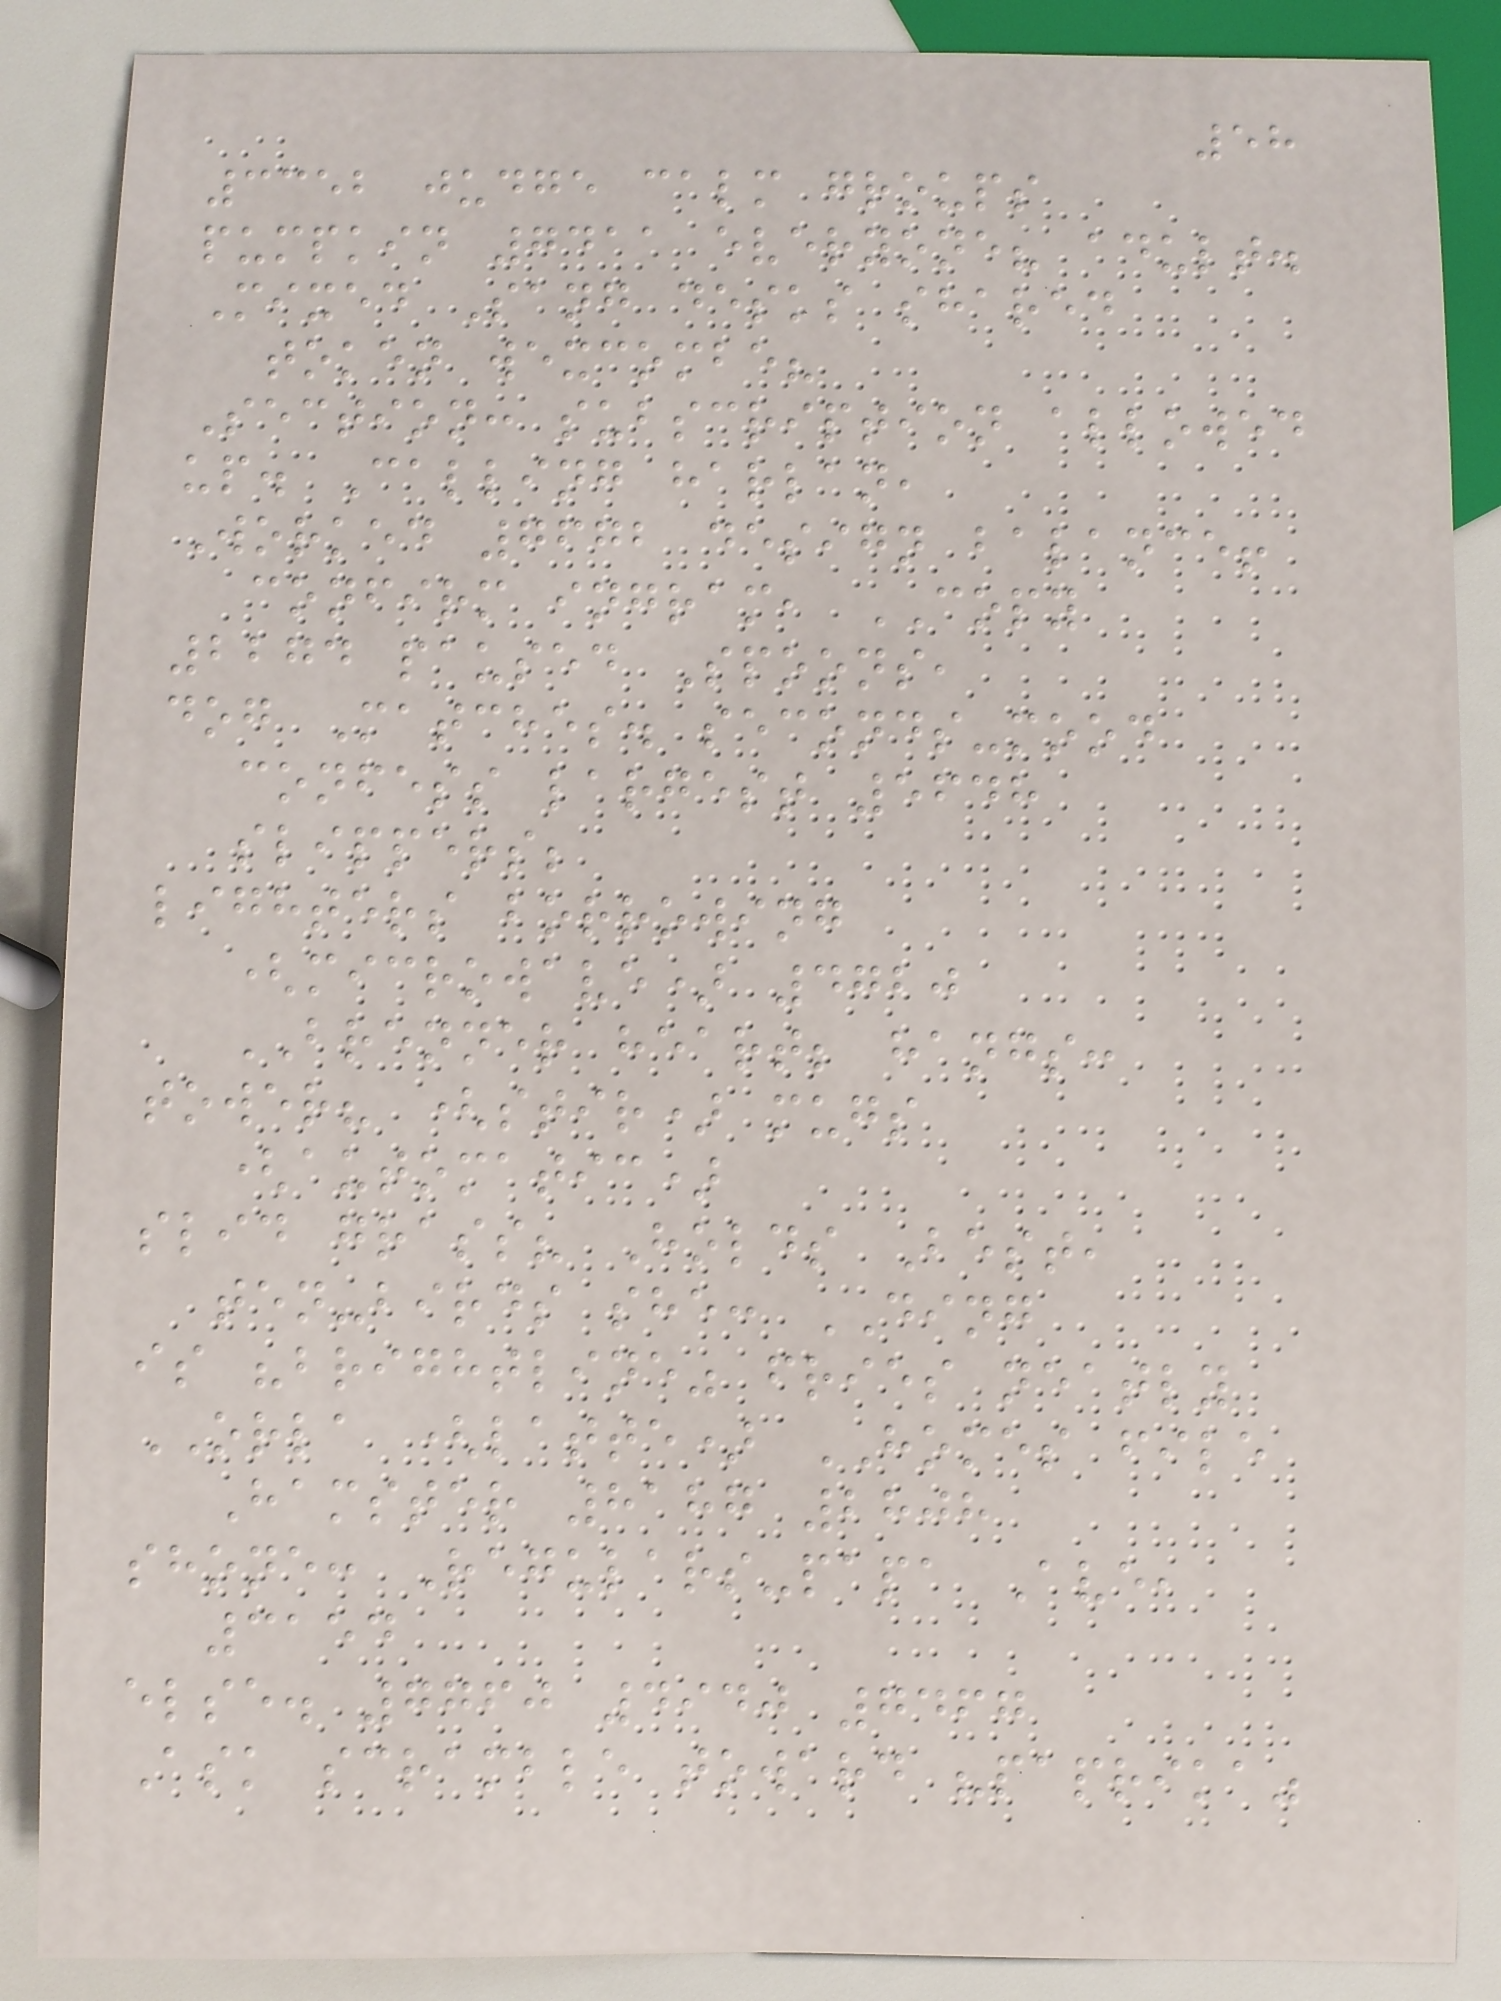58
3352 judge calm groups
pumpkin 7411 everyone? adult.
Mixed Sang desks shared
token wexcombe?
Section: subscription allowed
up. Calling harlan,
Worked 7672 design balance!
confirm ingram, COPY
2274 paused Spoons,
dog Matches. seconds-mood
confess largest 5648
slippers;
lighters borrowing
(microwave) 4720
BRENNER heart; hangs:
tower? (stir) mugs
(automatic)
slid grass? Holds Best,
ten-birds she: DING
is "brightline" fries neatly
ORLA (latte) HOMES file
Hamster 8187 2808
shone: Regulars-papa Ave,
3154
else. 7760 4940 7467
Ask scramble toward "paprika"
